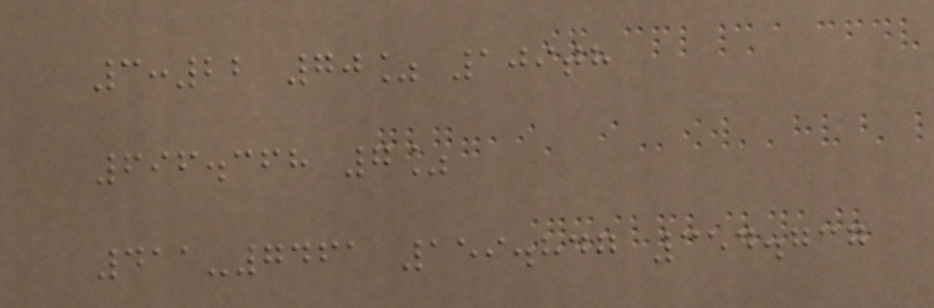3:22 70% 109th
696.368 7%
411-7461 159.847 354.737
